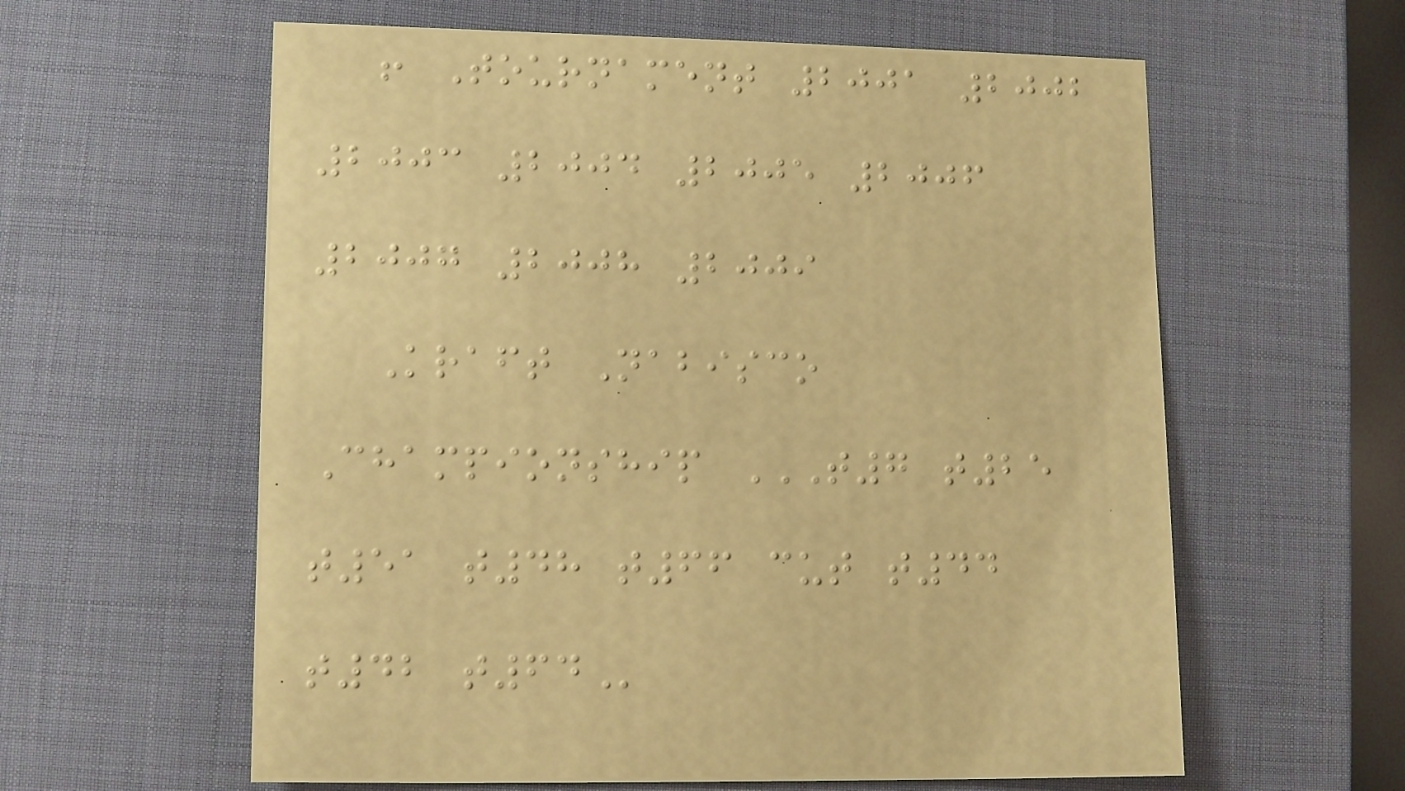! Tournament 2001 2002
2003 2004 2005 2006
2007 2008 2009
Kraft Nabisco
Championship T7 T25
T51 T48 T66 CUT T44
T42 T64
